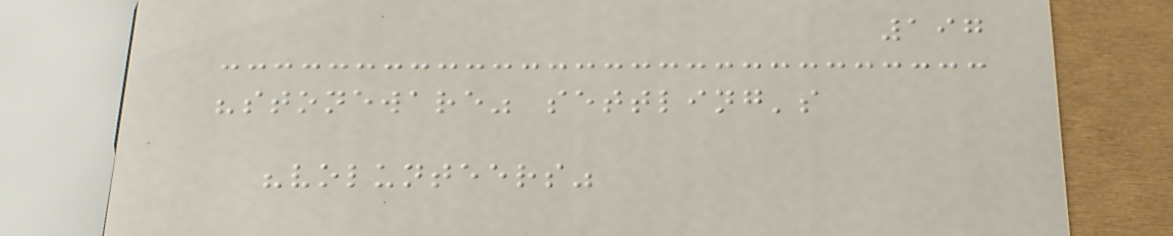197
"stoneware" settling's
"volunteers"
